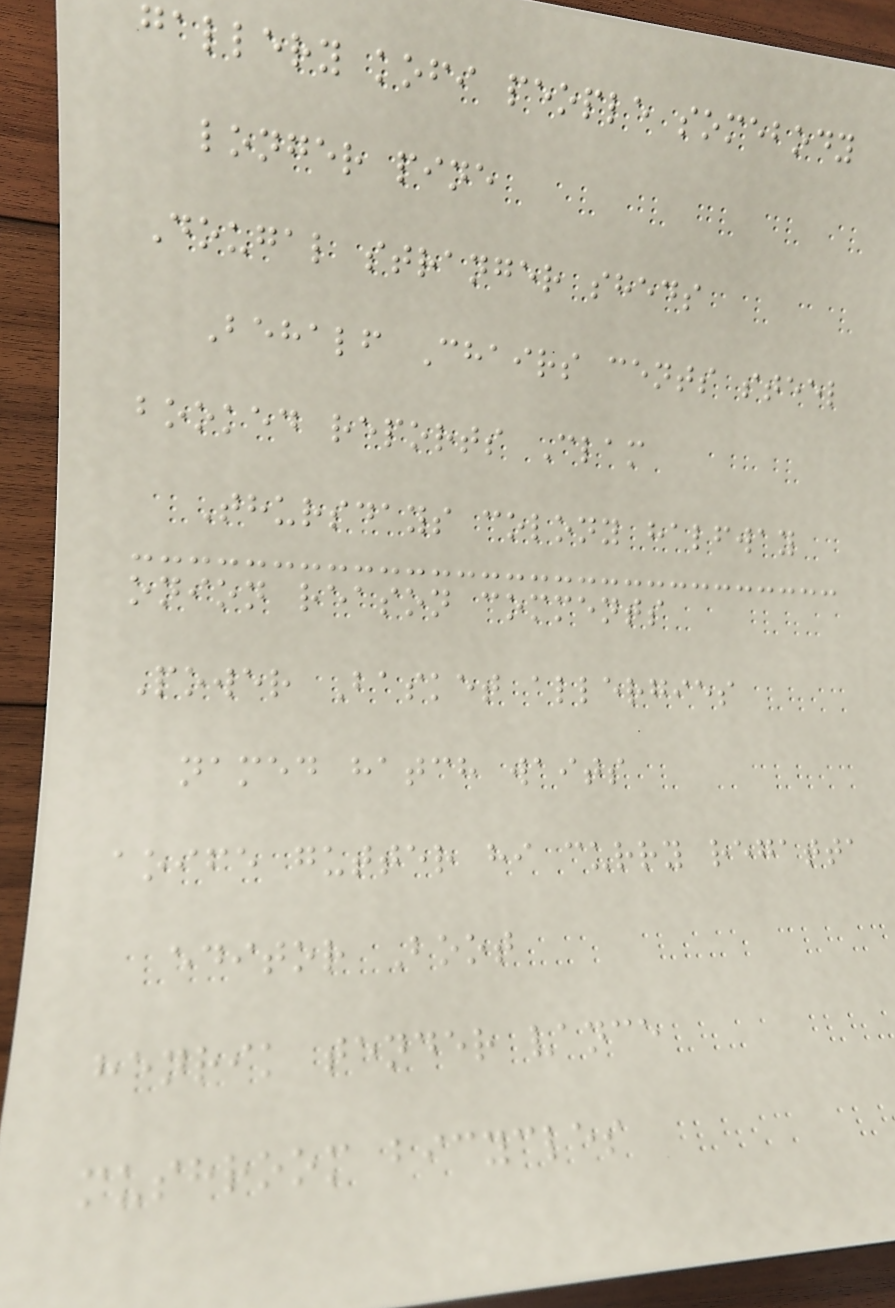gallery kofi people somebody
longer pine
Dougal stranger sheds
Behalf Chairs cents steel
booked reports Clam
Thursdays colony halfway
onion reason comments
Power Basket allergies
named hatch waits
aoife gutter hi curry regatta
editor Boot
henrik tender vance
mushroom bicycles
